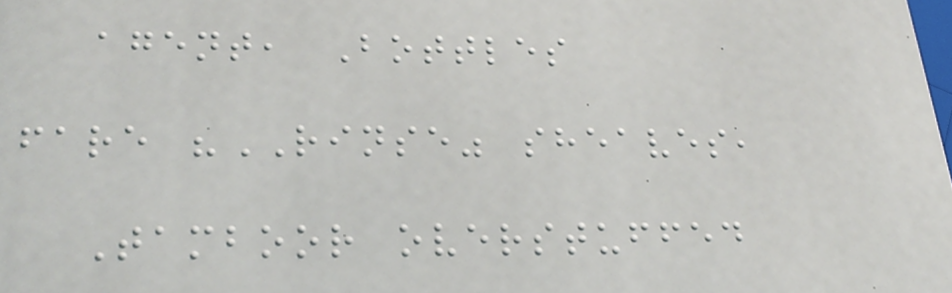agent, Bottles
fare "RINSE" sheaves,
Tamboor overstuffed
